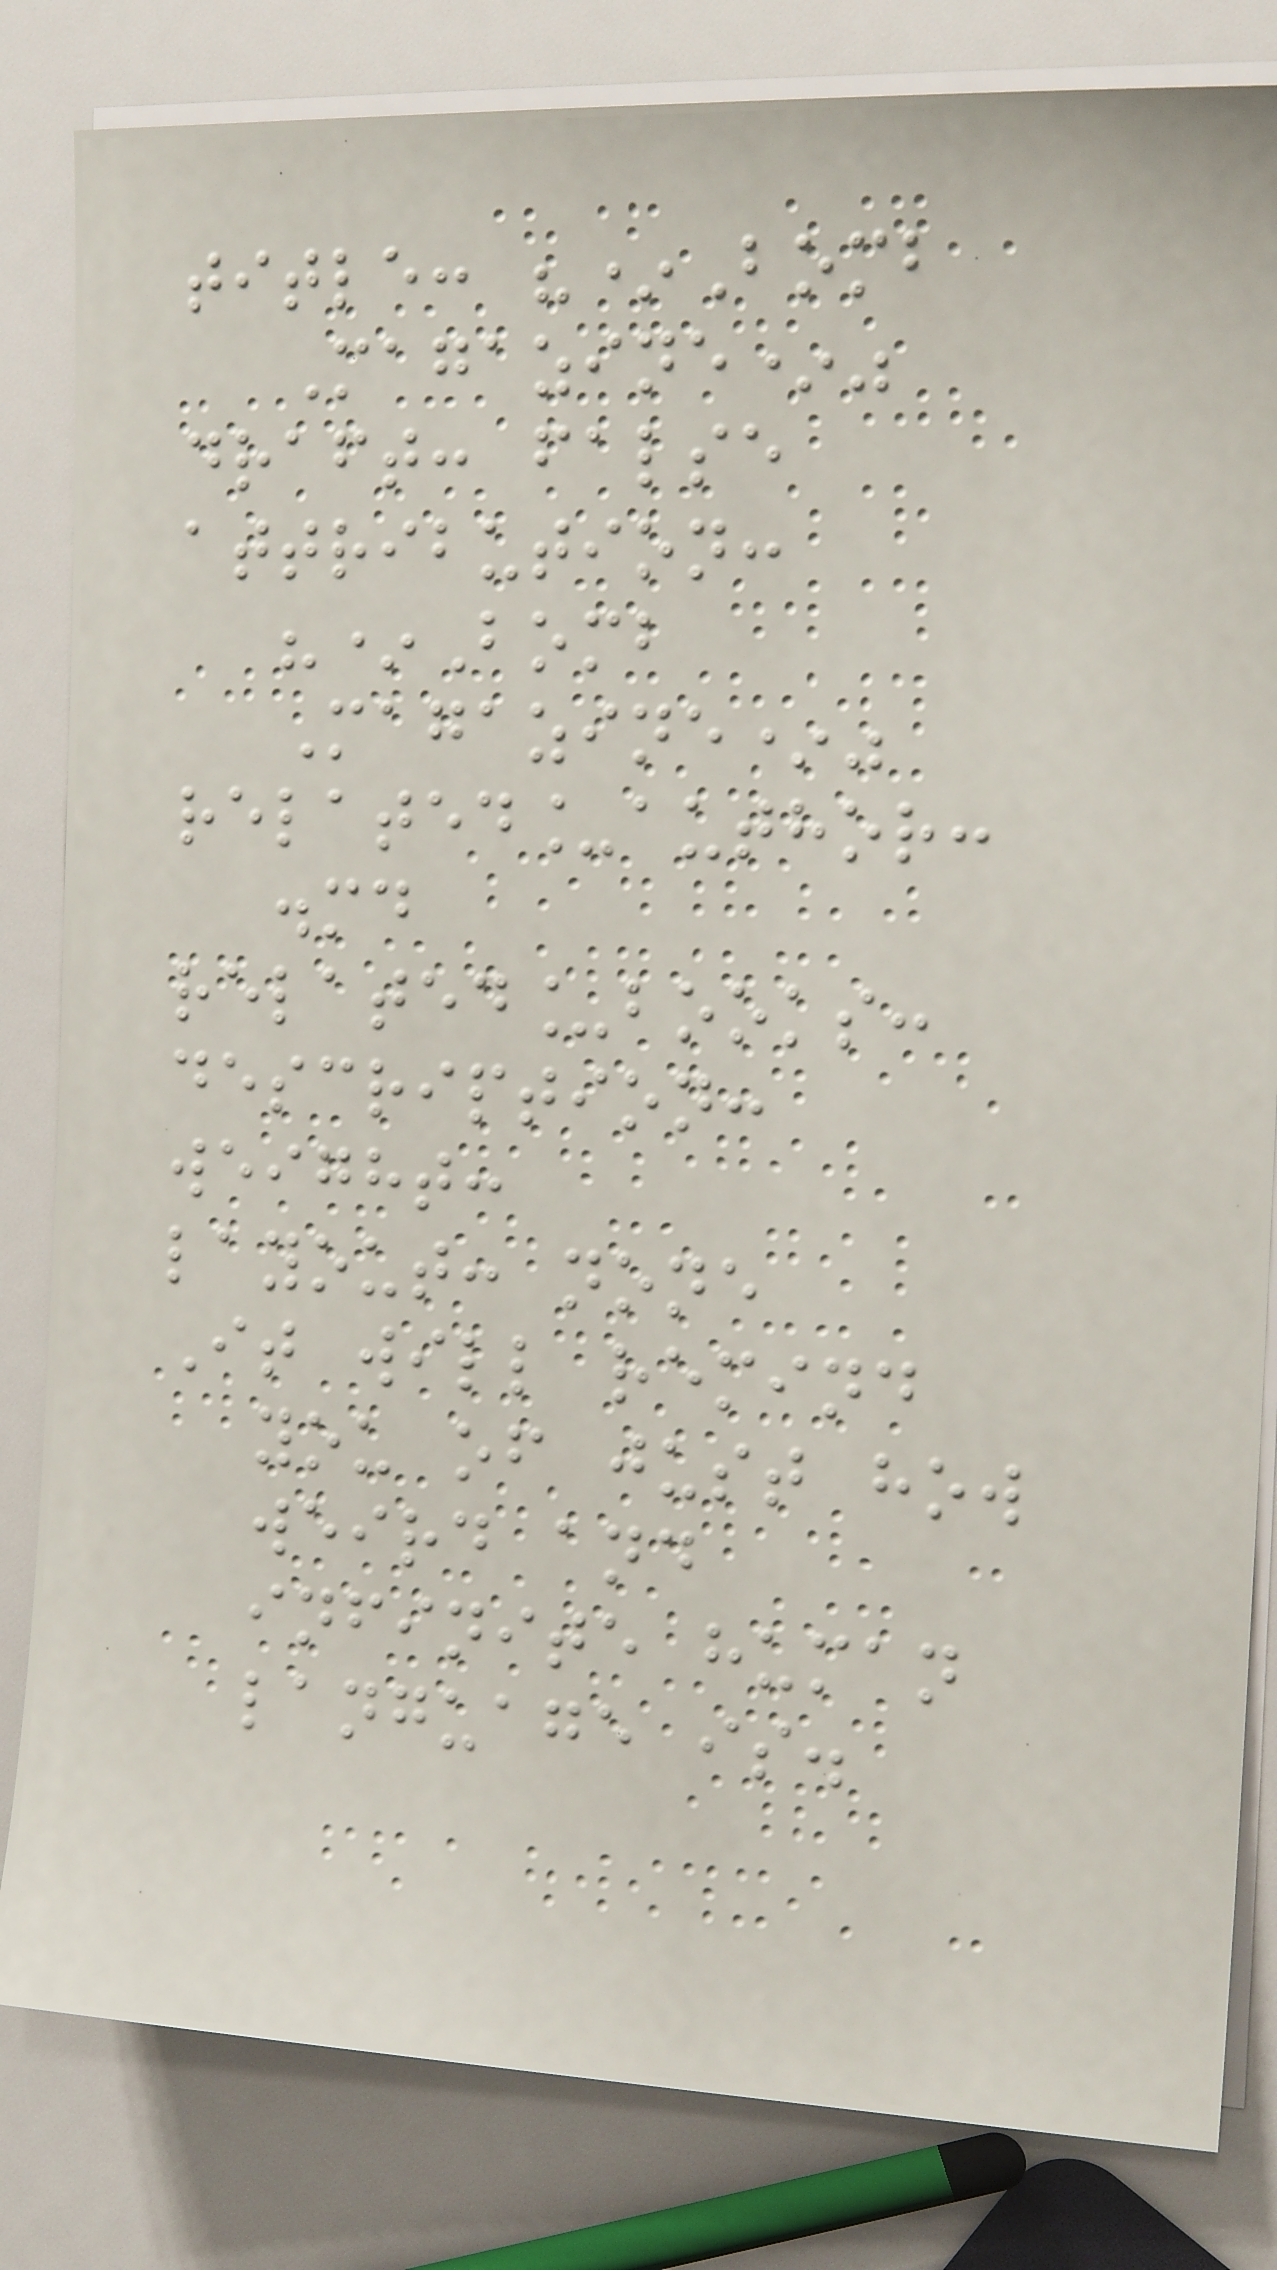title: "*Bomb
Magazine*"
draft: false
attribution:
"*Bomb
Magazine*"
related_author:
.md
related_books:
description:
weight:
layout: none
It will remind
you of just how
weird and
infinite human
language is.
